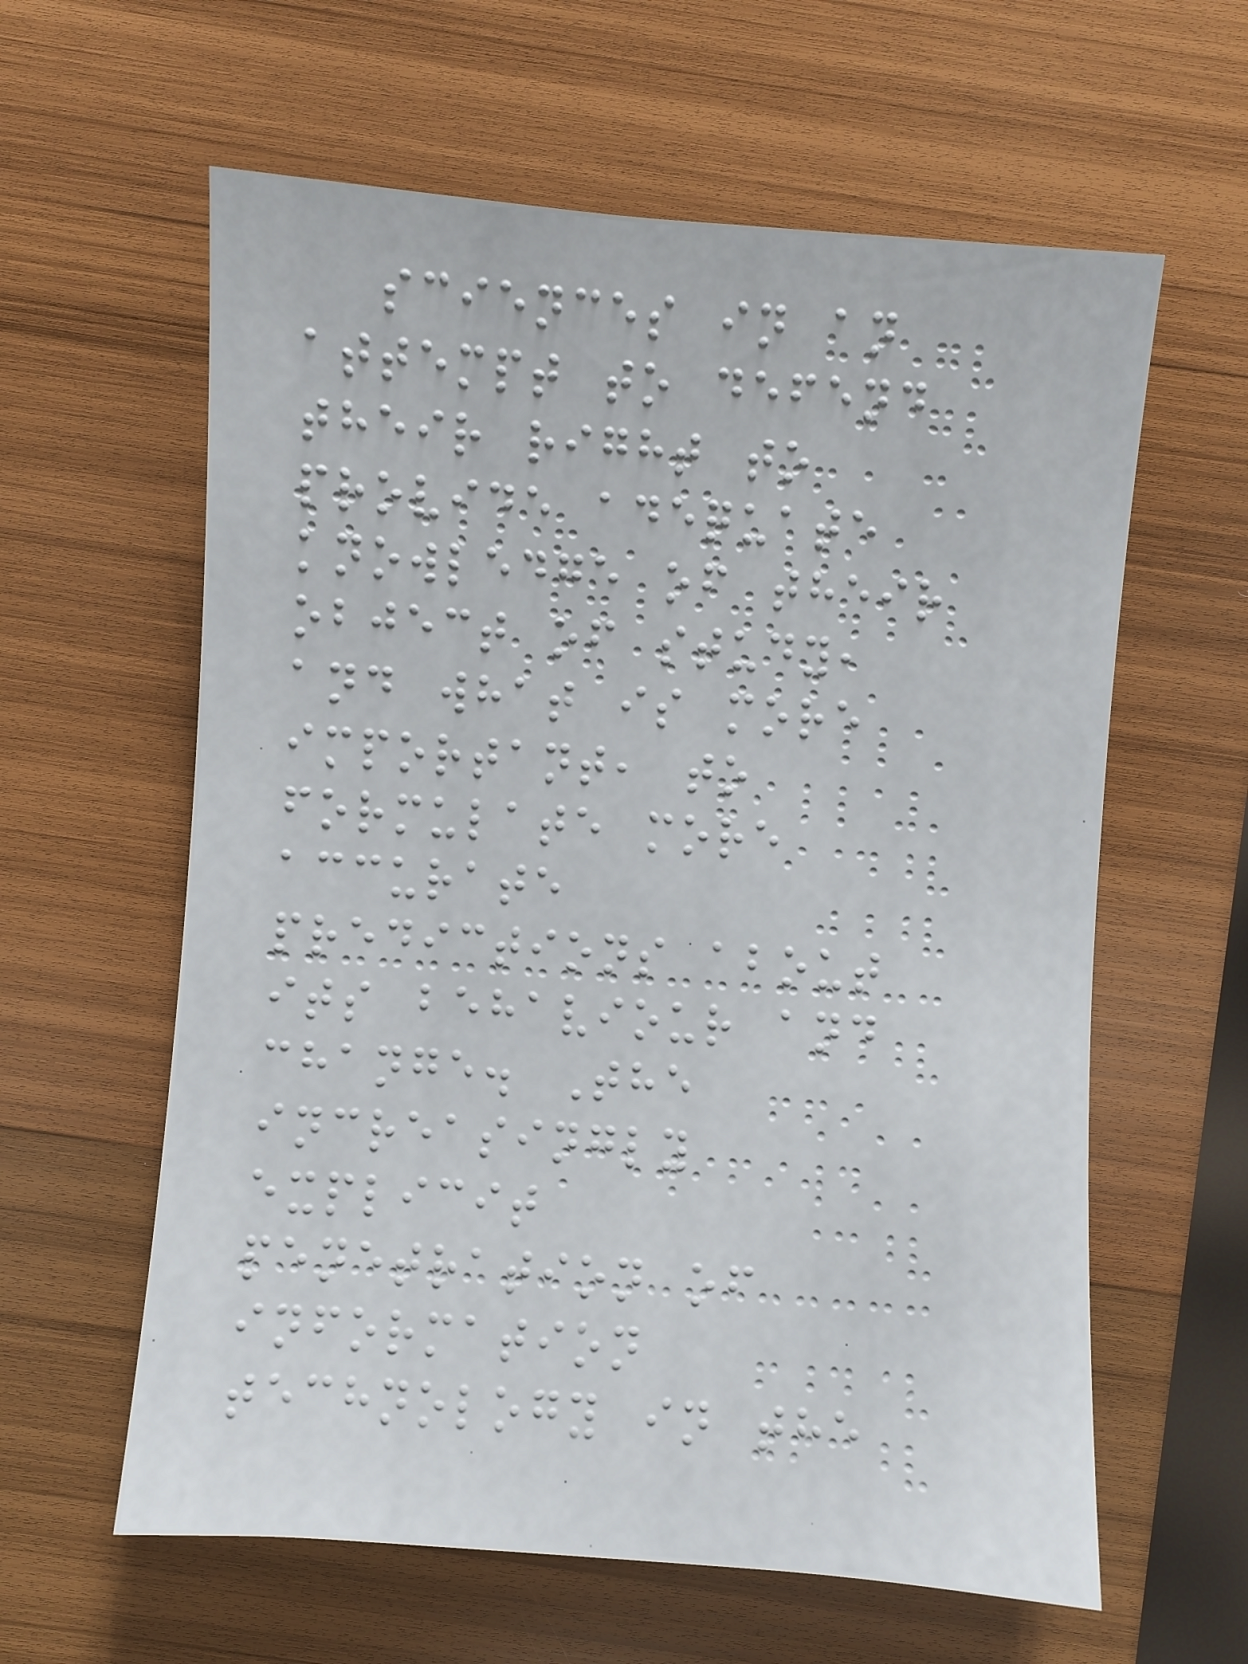sciences in an
attempt to defend
their right to
provide adequate
knowledge of their
object of study,
and what is more
important, to
formulate more
accurate
predictions about
its behaviour and
change. The
increasingly
explicit
penetration of
information
technology in the
